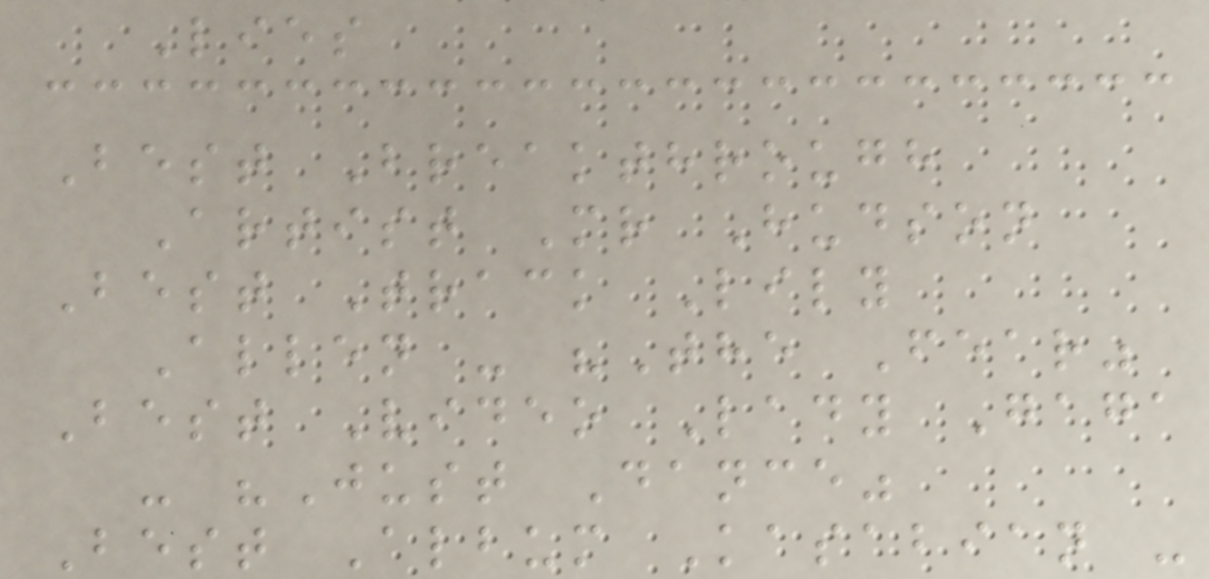Lies
Best Breakthrough
Artist Mr Hudson
Best Track Lily
Allen - "The Fear"
Best Video Lady Gaga
- "Just Dance"
Best Album Kasabian -
